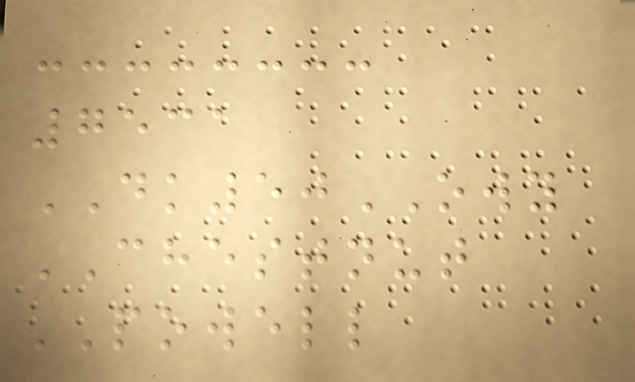7531
DK50OWY
CHESTNUT
POWELL
